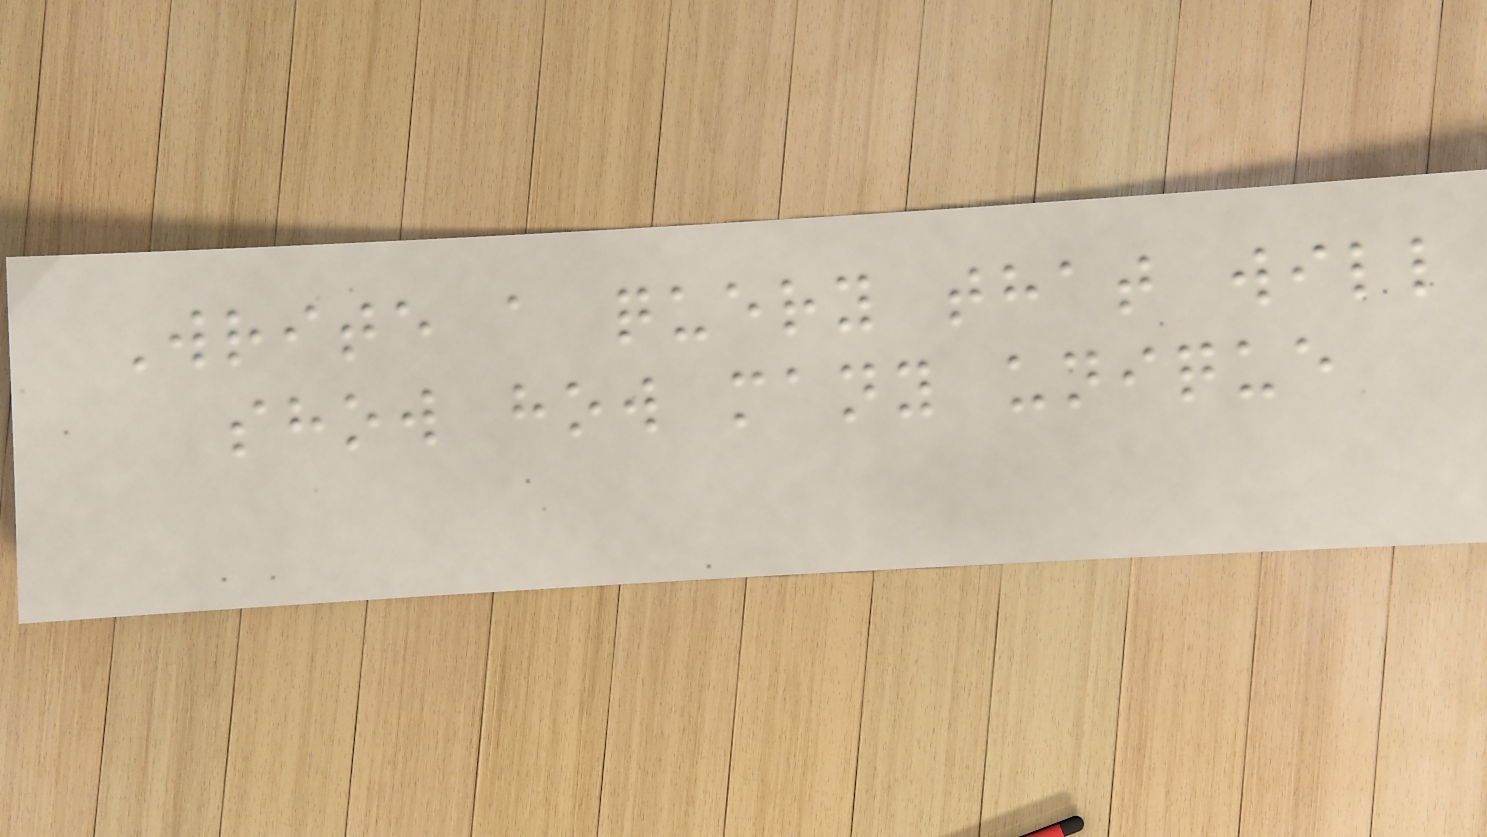Write a query that will
show how many unique
